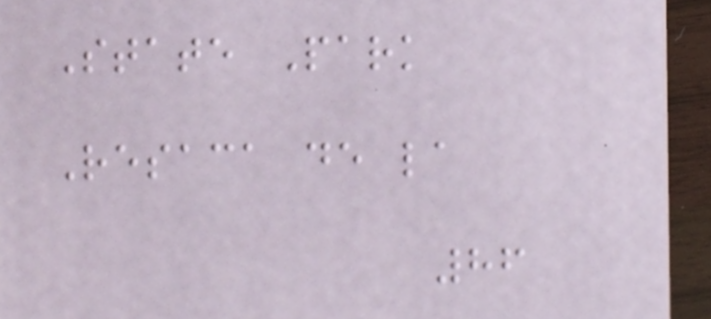State Park
Resaca de la
86
